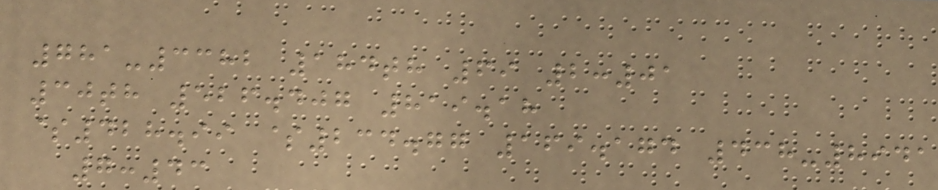781-3382 184th 69 2:01
30th 526.407 819.18
$428.99 $234.77 169.174 438-8941
7:43
